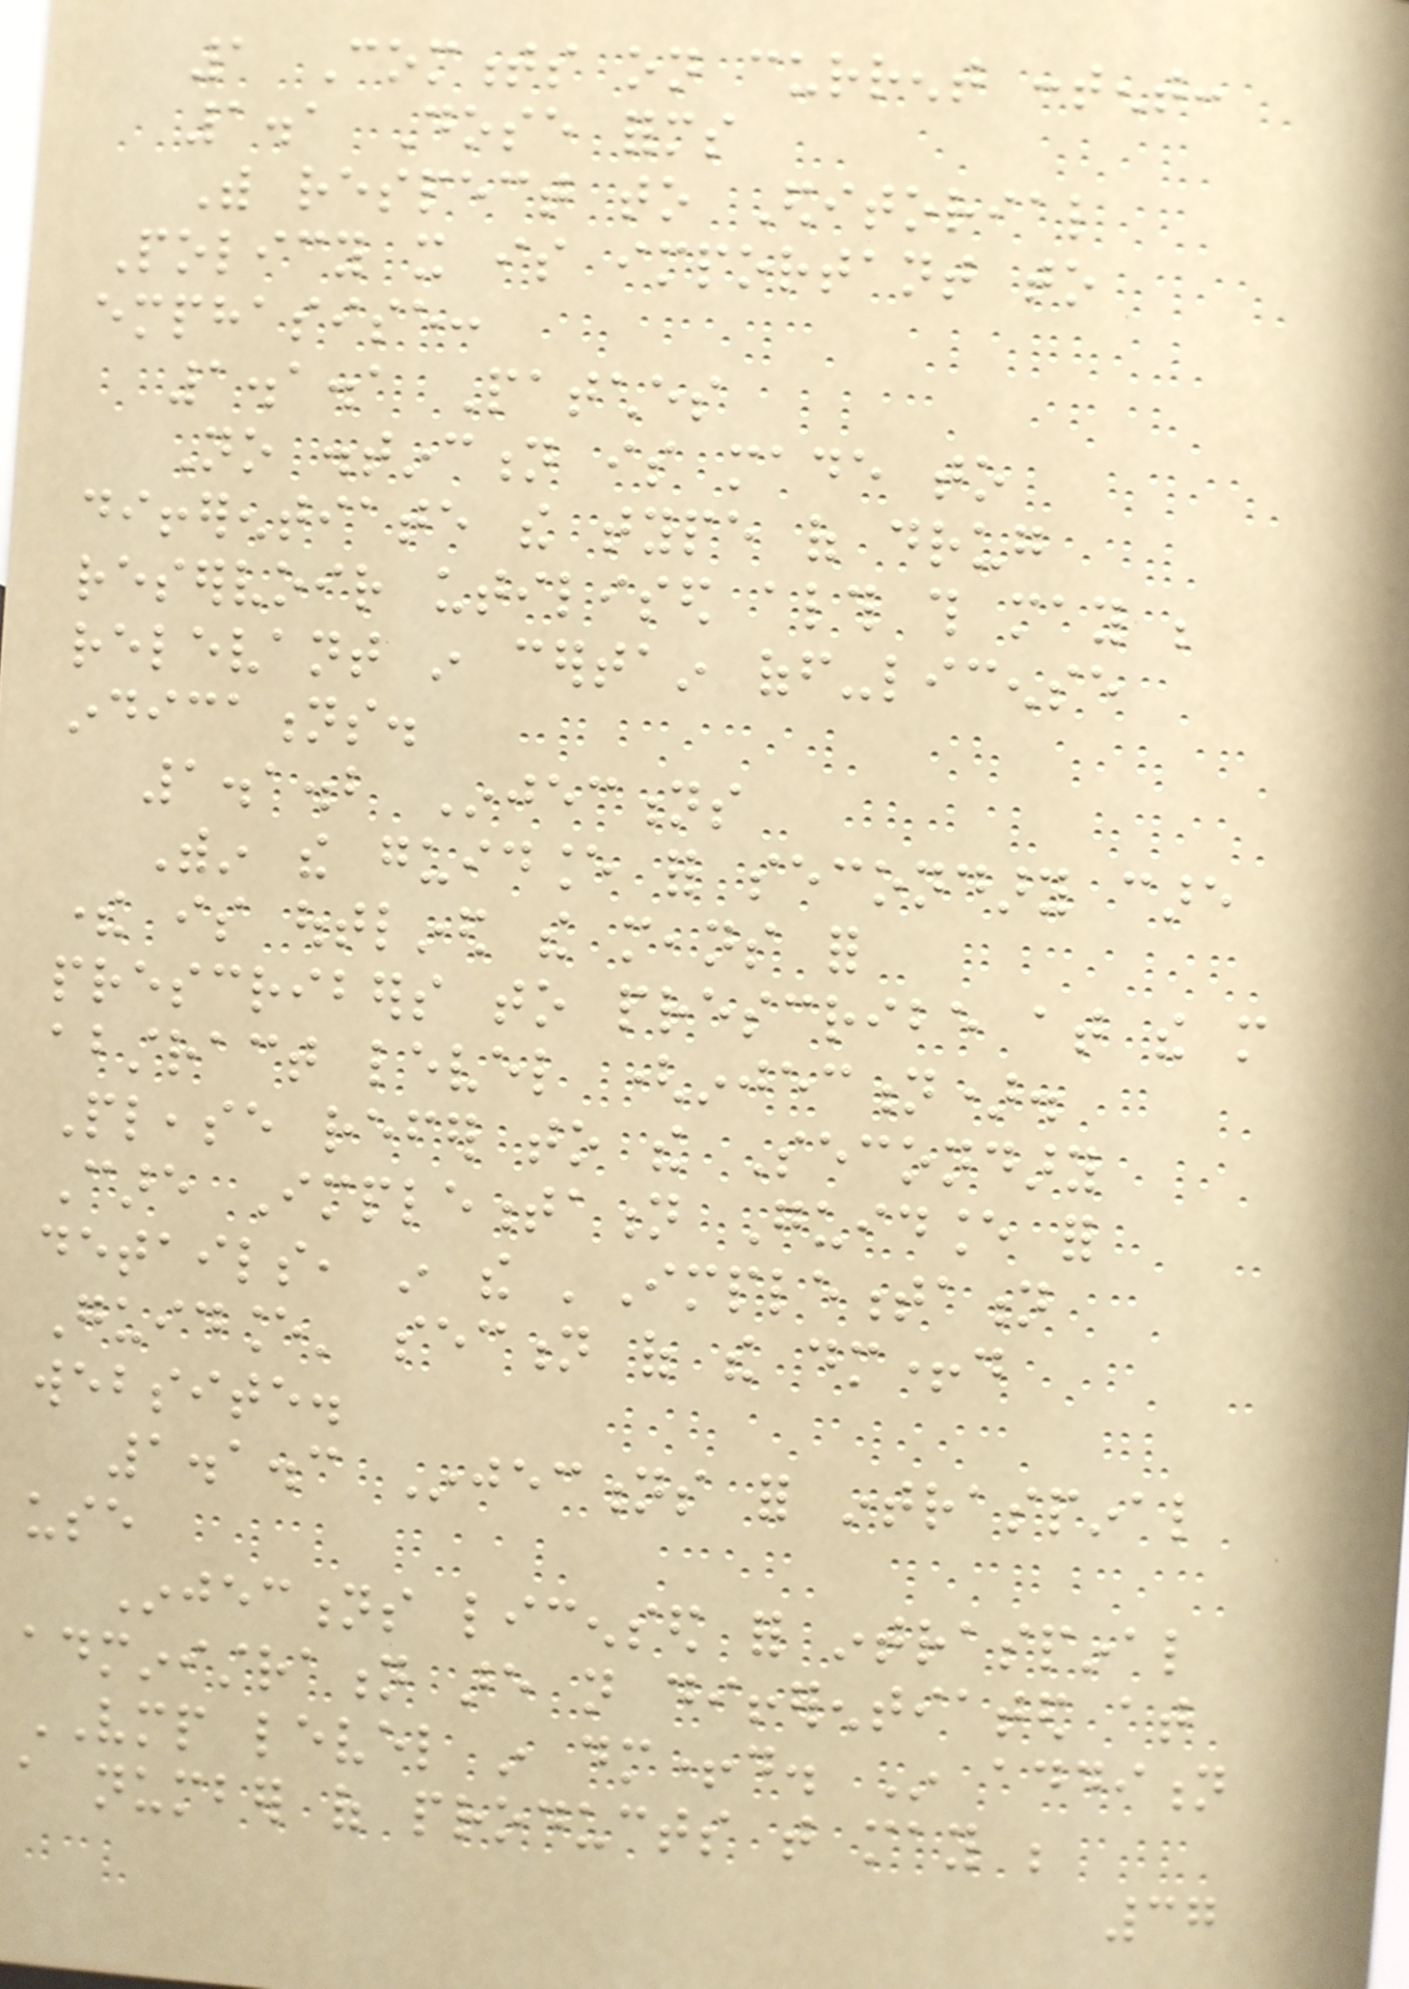1 Comments on current content:
1.1 Dose forms
With respect to Editorial
Policy it is important to
emphasise:
1.1.1 Patches
No distinction is made to
differentiate the type of drug
reservoir utilised although this may be
relevant in certain off-license
indications.
1.1.2 Injections
Within the guidance for secondary care
there is outlined the means for
prescribers to prescribe at the more
abstract level (injection).
Please refer to the Secondary
Care Implementation Guidance for
details, in the 'Implementation
Guidance' section of the dm+d
website.
1.1.3 Injections for intraspinal
use
Injections licensed for intraspinal
administration are not differentiated at
VMP level in dm+d. In addition
a number of products that may be
37
